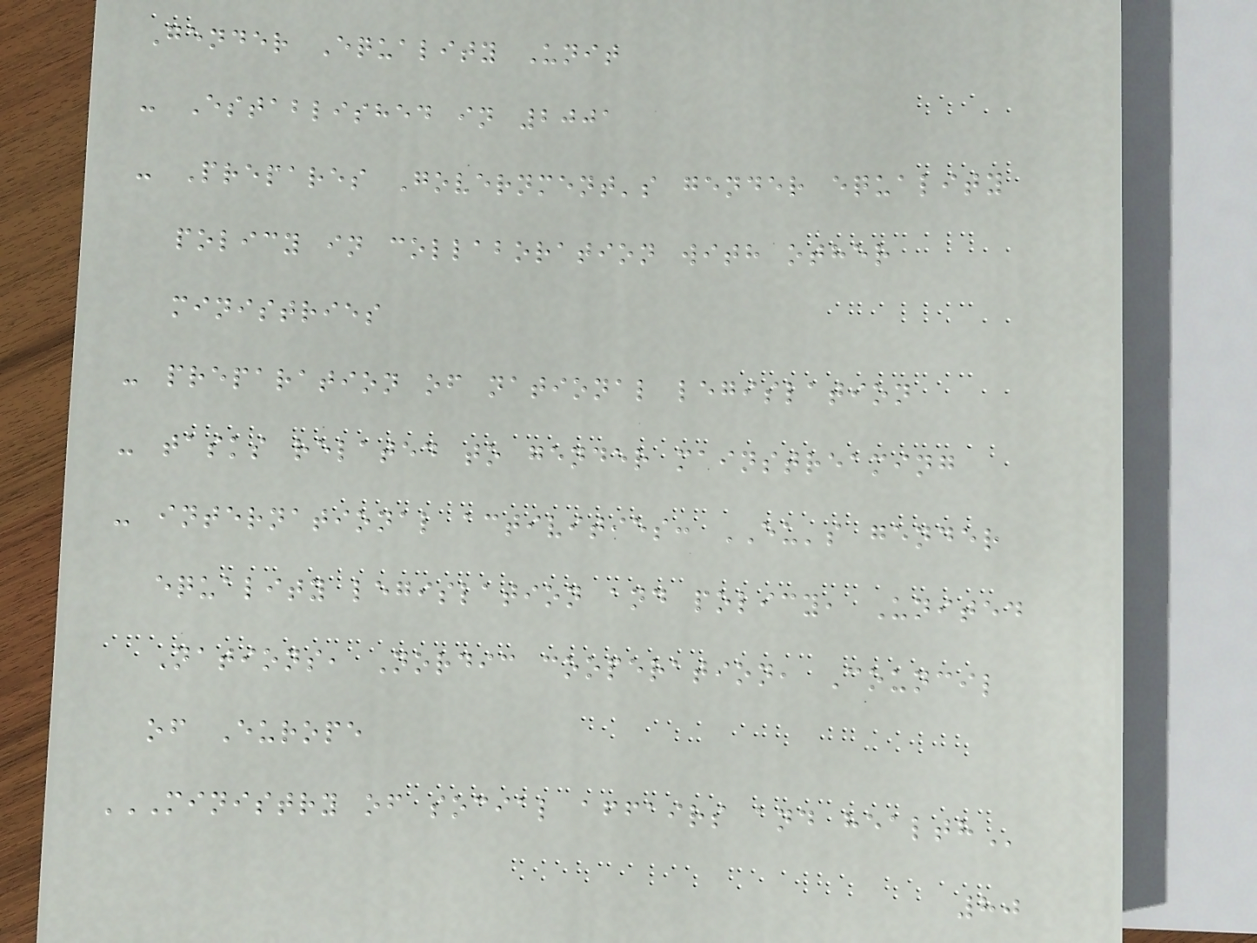Gender Equality Unit
- Established in 2001
- Prepares Government's gender equality
policy in collaboration with other
ministries
- preparation of national legislation
- tasks related to gender mainstreaming
- international activities: EU's gender
equality legislation and policy, United
Nations, Nordic cooperation, Council
of Europe
MINISTRY OF SOCIAL AFFAIRS AND HEALTH
80
